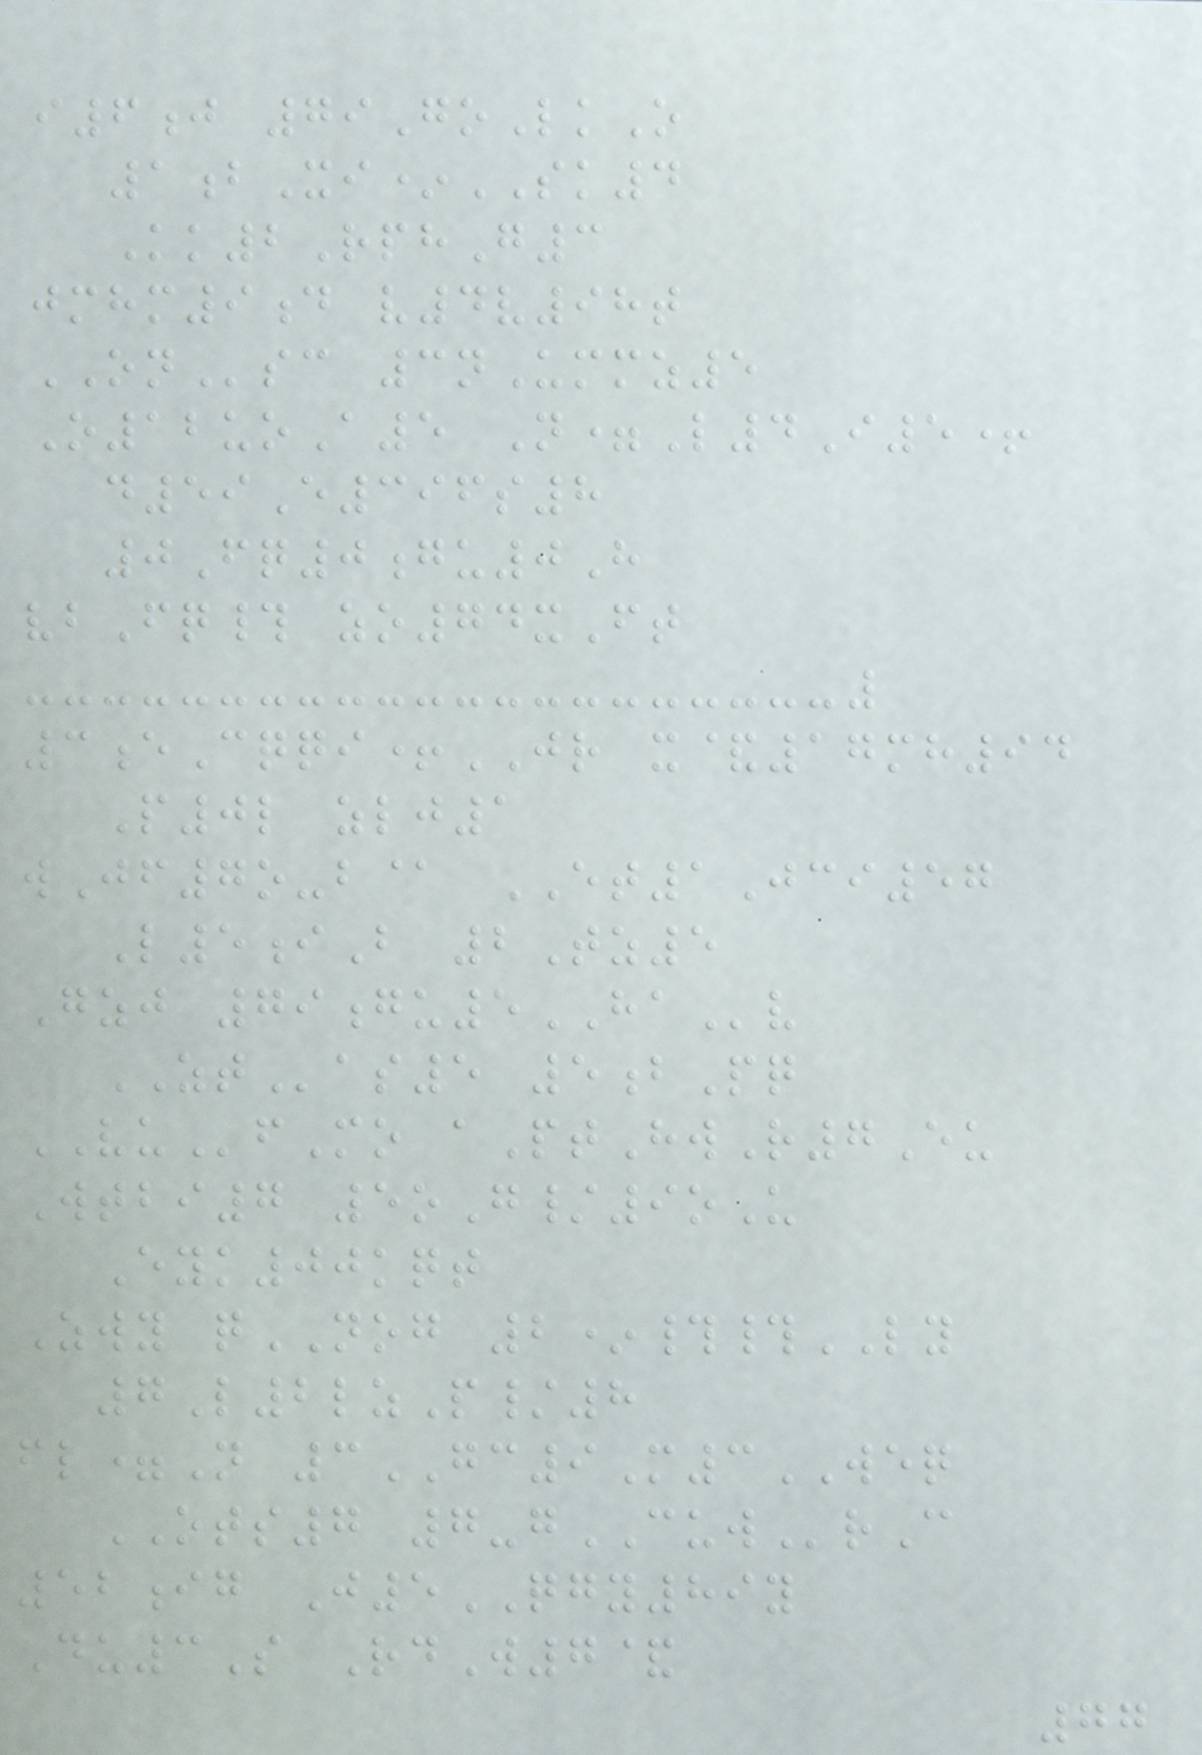i6j 79GoLkO
1bXi*SK4
Kk2RphG3
jmhm9d v4v98t
ONsc 3nUmmz5
O12uoA5 N=L4I5+
d59E396s8
0Fq0gu0H
vbFq# zo74xFt
3eCqqi+JR x&17mh94
P0l zlj1
wJf7o-b@ ET1Jci57
L5iB 2Tz5
Gzj 79gu5HAv
ZTas5 5bPq
VUfMo aPtHwR7Eu
Wtbi7 5oG/9oU
Eyk00kqt
Zwy qNOG 2*##LY
7L2lzP/8
fl=N 3GC9M3WEQ
OTS7 7-gCUWrC
52ig J5QGY89y
Du3S RdW7&
77
